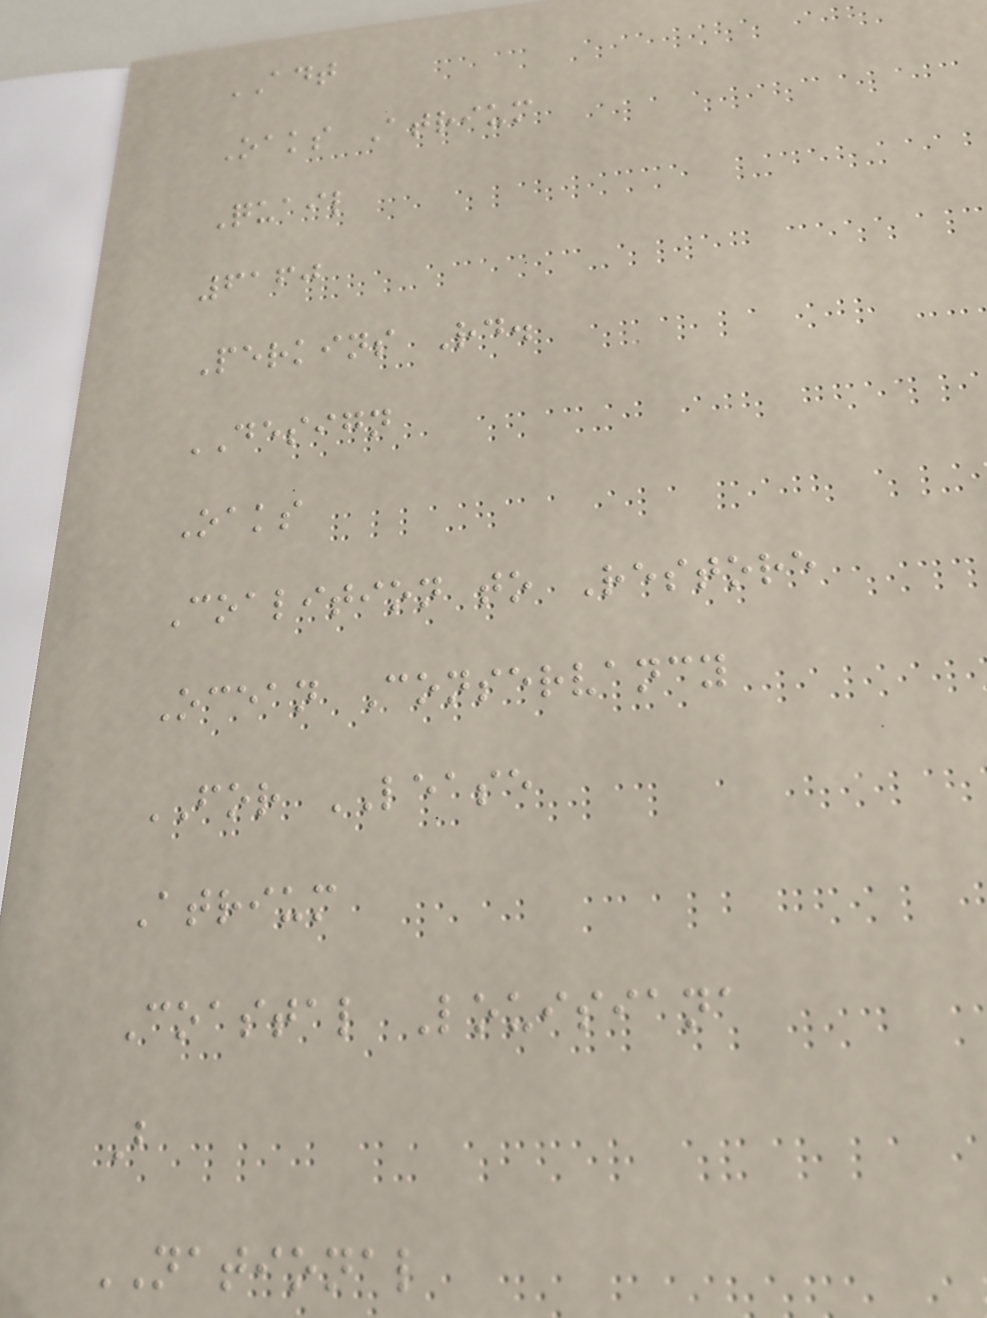ADT
Oaks Atrium
Quail
6160
Perkins Rd.
DESIGN
Oaks
Coalition to Restore
Ocean Conservancy
FOR LEASE
Atrium
Coastal Louisiana
B
NATIONAL
